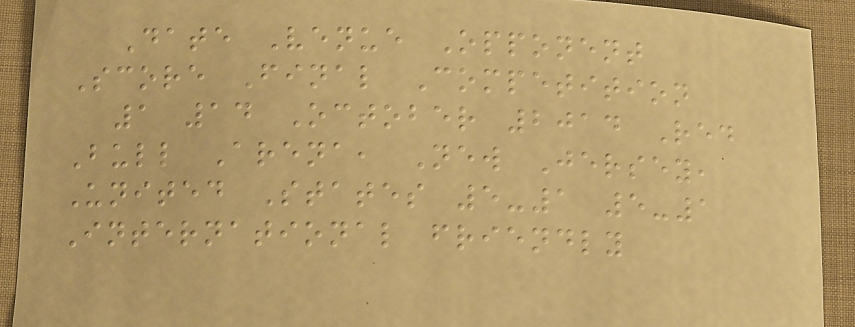Date Venue Opponent
Score Final Competition
1 14 October 2014 Red
Bull Arena, New Jersey,
United States 5-1 5-1
International friendly
